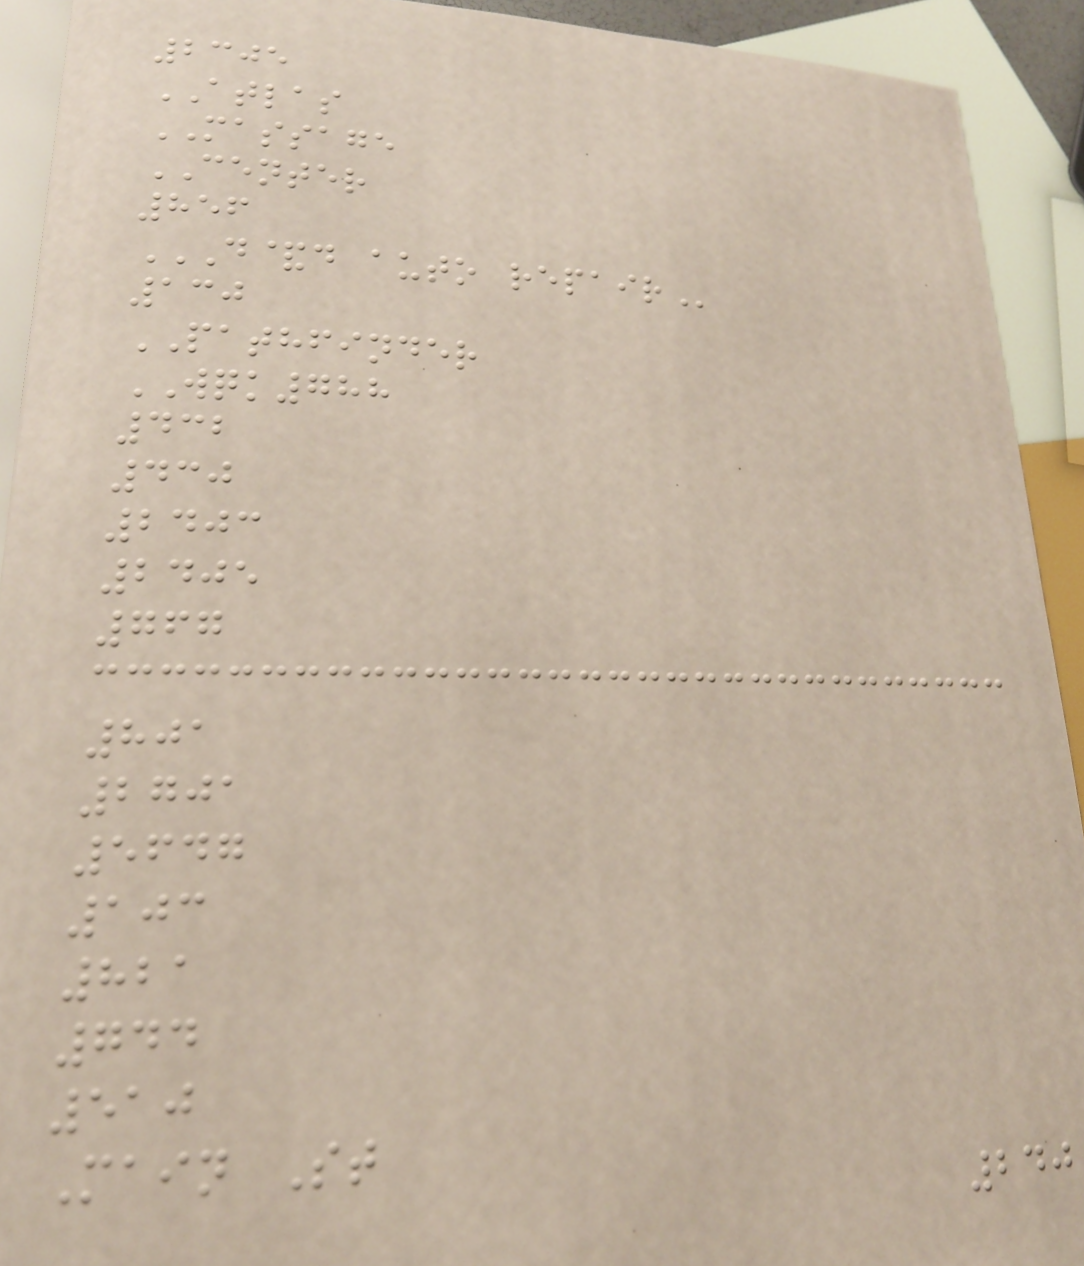2305
ATLAS
MASSAGE
CENTER
856
D&D AUTO REPAIR
130
PATHFINDER
WQK788
432
430
2403
2405
767
801
2701
5647
103
821
744
510
Main St
240
